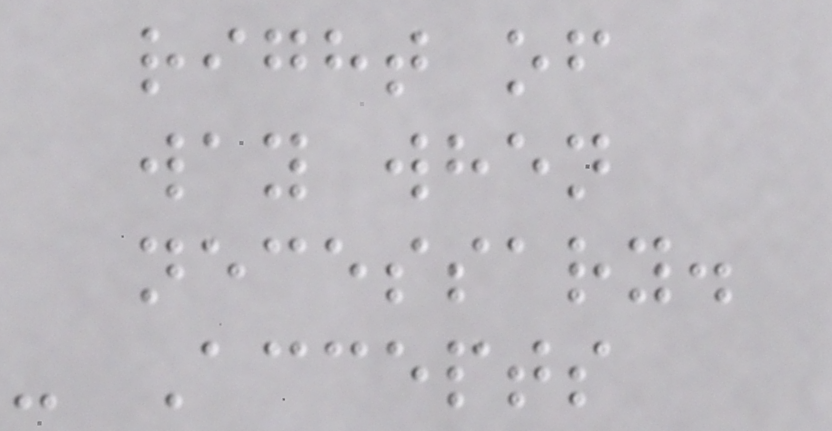right of
way when
necessary.
- Accepts
